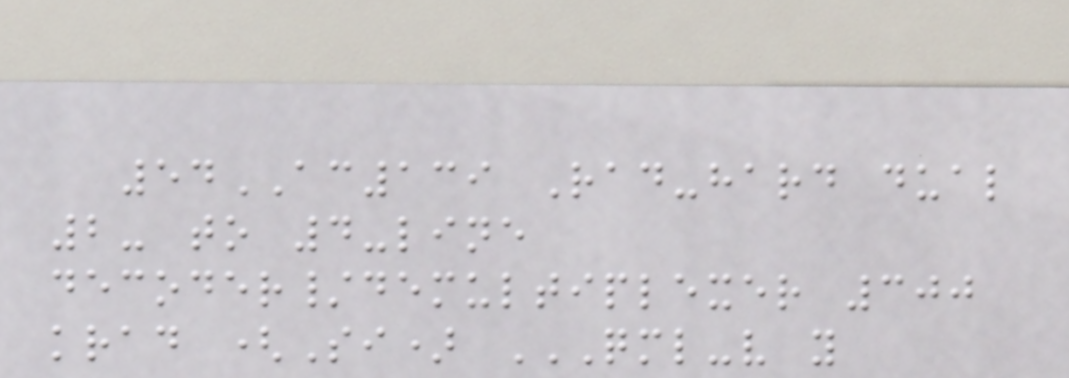54AC139 Rad-hard dual
2- to 4-line
decoder/demultiplexer 300
krad (Si) QML-V Y
